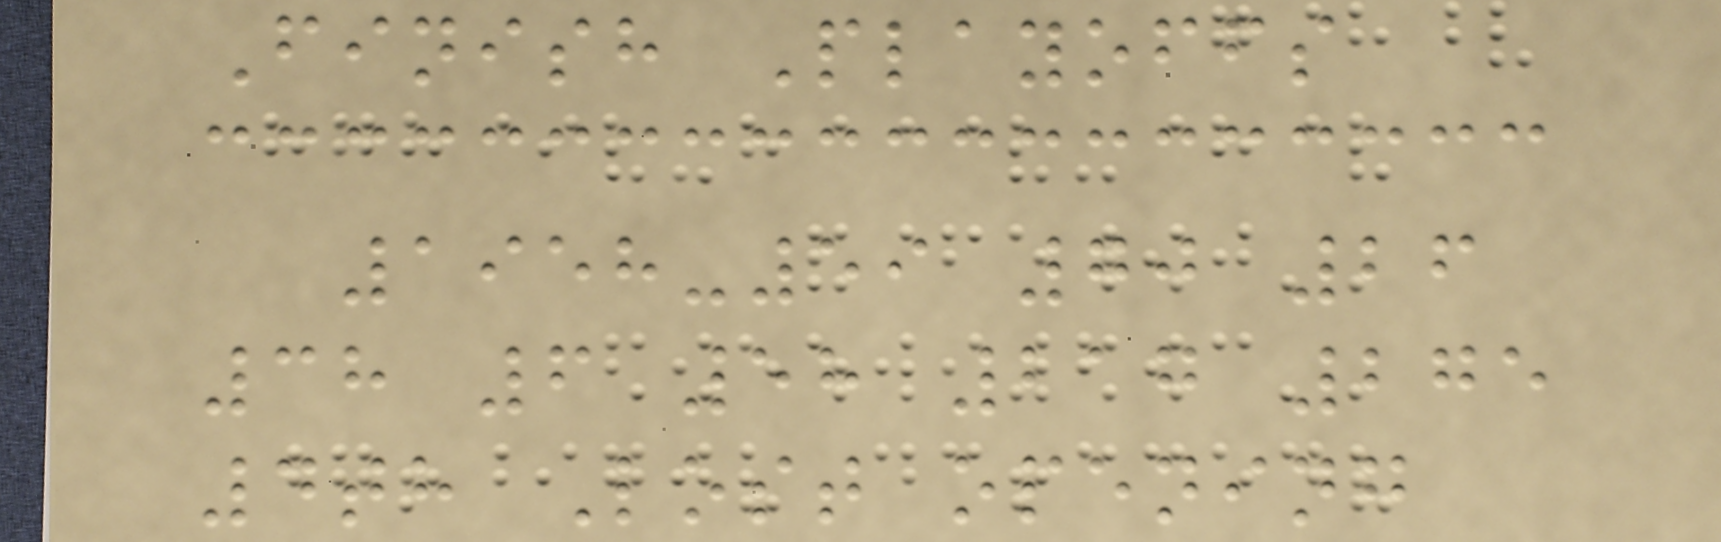Finish Playoffs
1958-59 70 26
38 6 58 217 275
4th Lost opening
